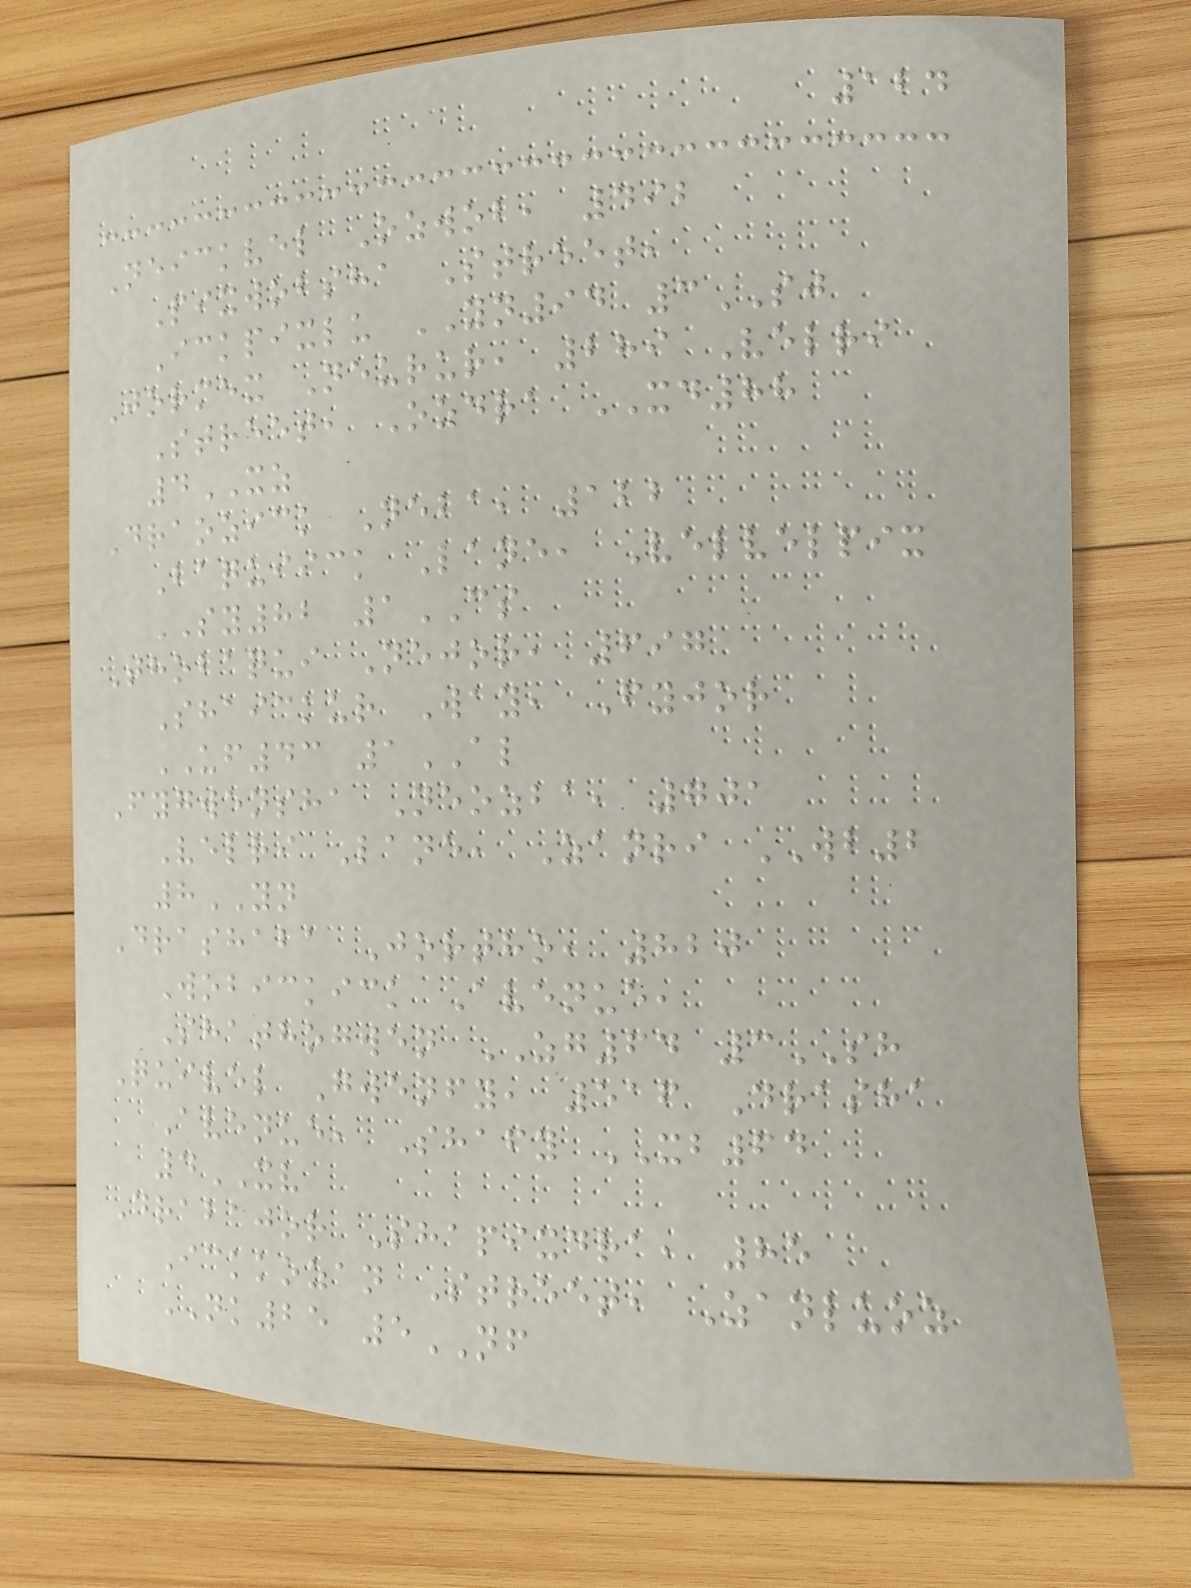124
Neickvel Ozwob, 492
Pixwobsha Street,
Ickpixlu YN94 3SJ
Jormex Neurur, 289 Velri
Street, Ozdra XD88
4XZ
Draozick Neba, 122
Baquiick Lane, Velvelpix
SY82 1CS
Thobaqui Nejor, 697
Shaickur Way, Fyjor
UF43 1AL
Fygwensha Neozba, 701
Velri Lane, Zanri WB2
8YN
Drashaba Jortho, 820
Wobickick Avenue,
Shathogwen ZG64 3SH
Quivel Gwenfy, 516 Drasha
Avenue, Shafy XB64
4XV
Drabajor Shapixdra, 85
Ickkozan Street, Zanluoz
NK25 5NF
